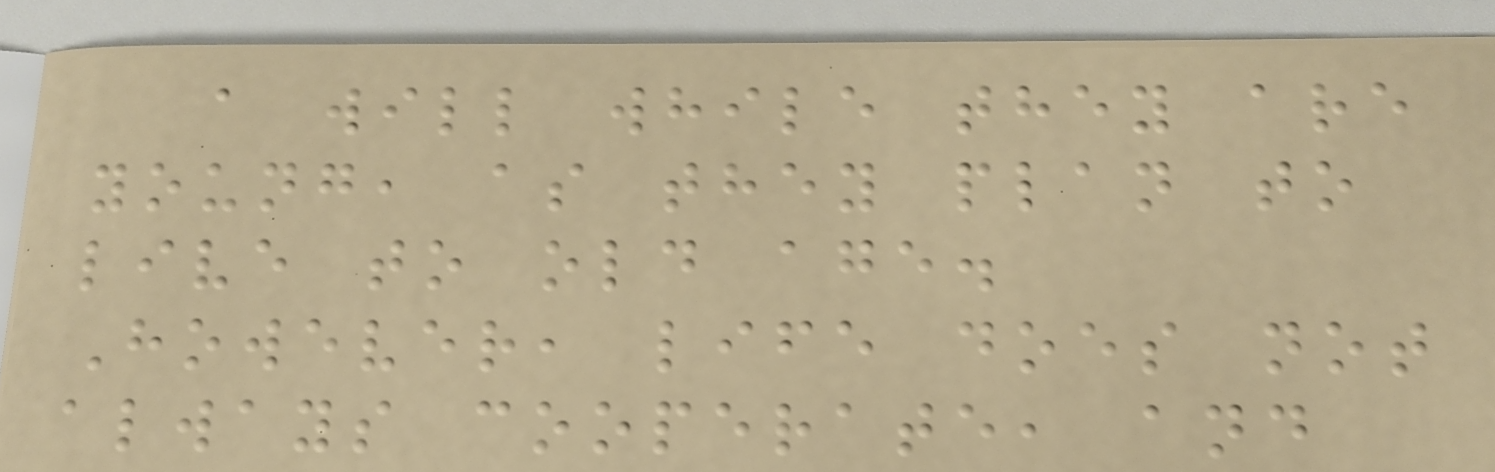a will while they are
young, as they plan to
live to old age.
However, life does not
always cooperate, and
